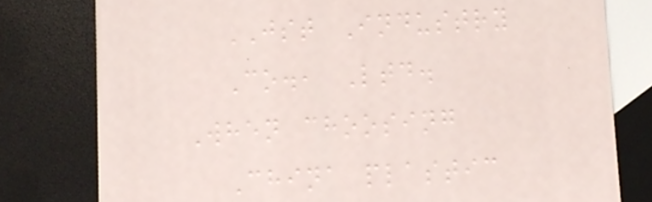JST Industry
Co., Ltd.
When choosing
China plastic
